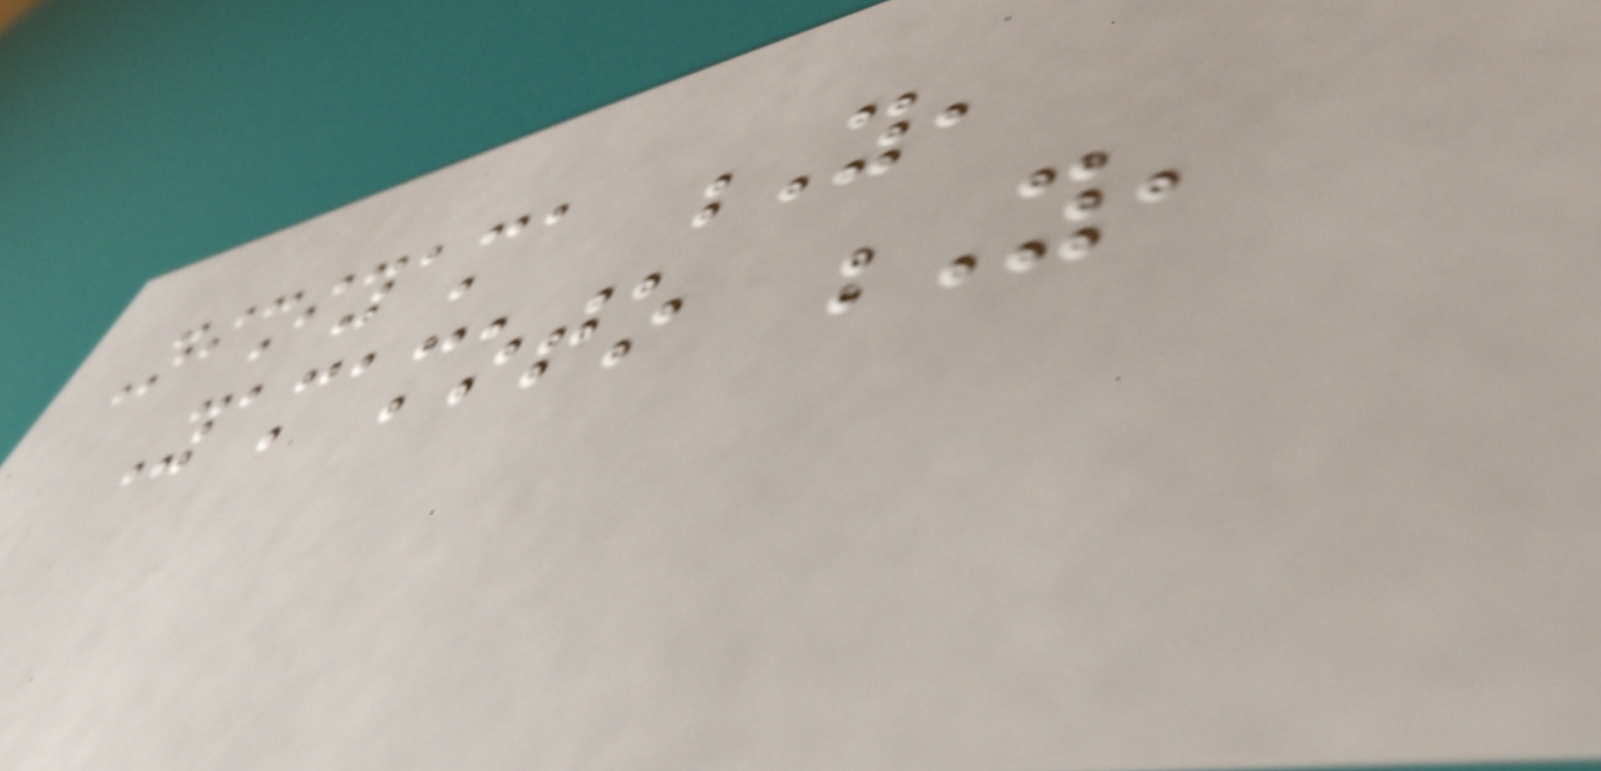Nishiyama Y,
Yamamoto Y,
